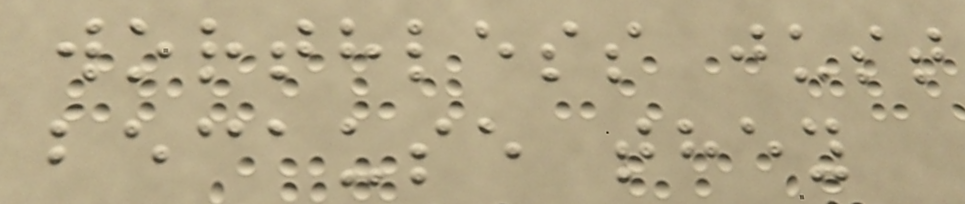worthless just
because they
